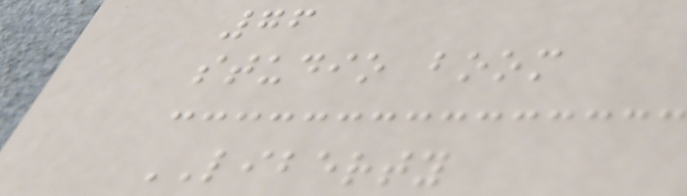76
studio boom
LIBERTY
